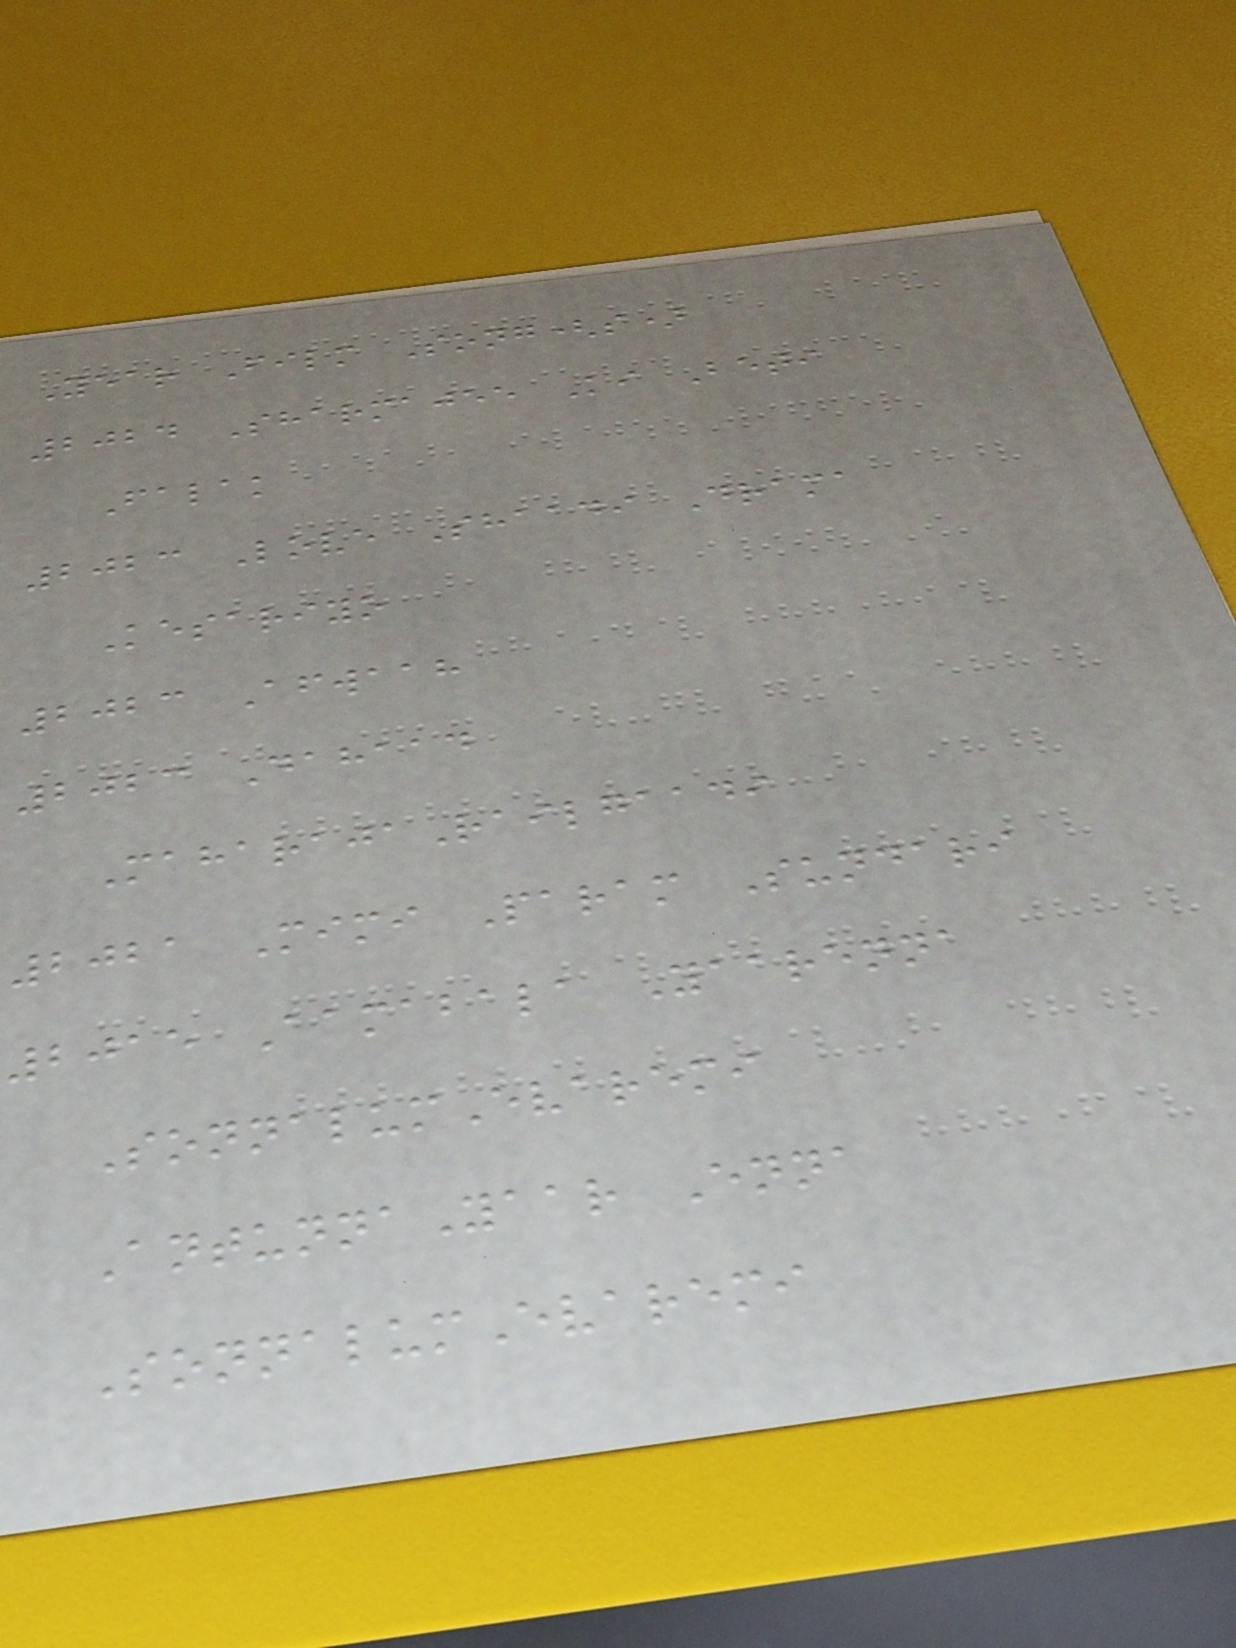Year Film Song(s)
2024 Sharmajee Ki Beti
Falak
2023 Love Shaadi Drama
Kesariyo
2023 Afwaah
2023 Dahaad
MaharajaRailgaadi
2021 Mimi Param Sundari
2015 Aamabala Yaarenna
SonnalumEvaremi
AntunnaYaar Enna
SonnalumEvaremi
